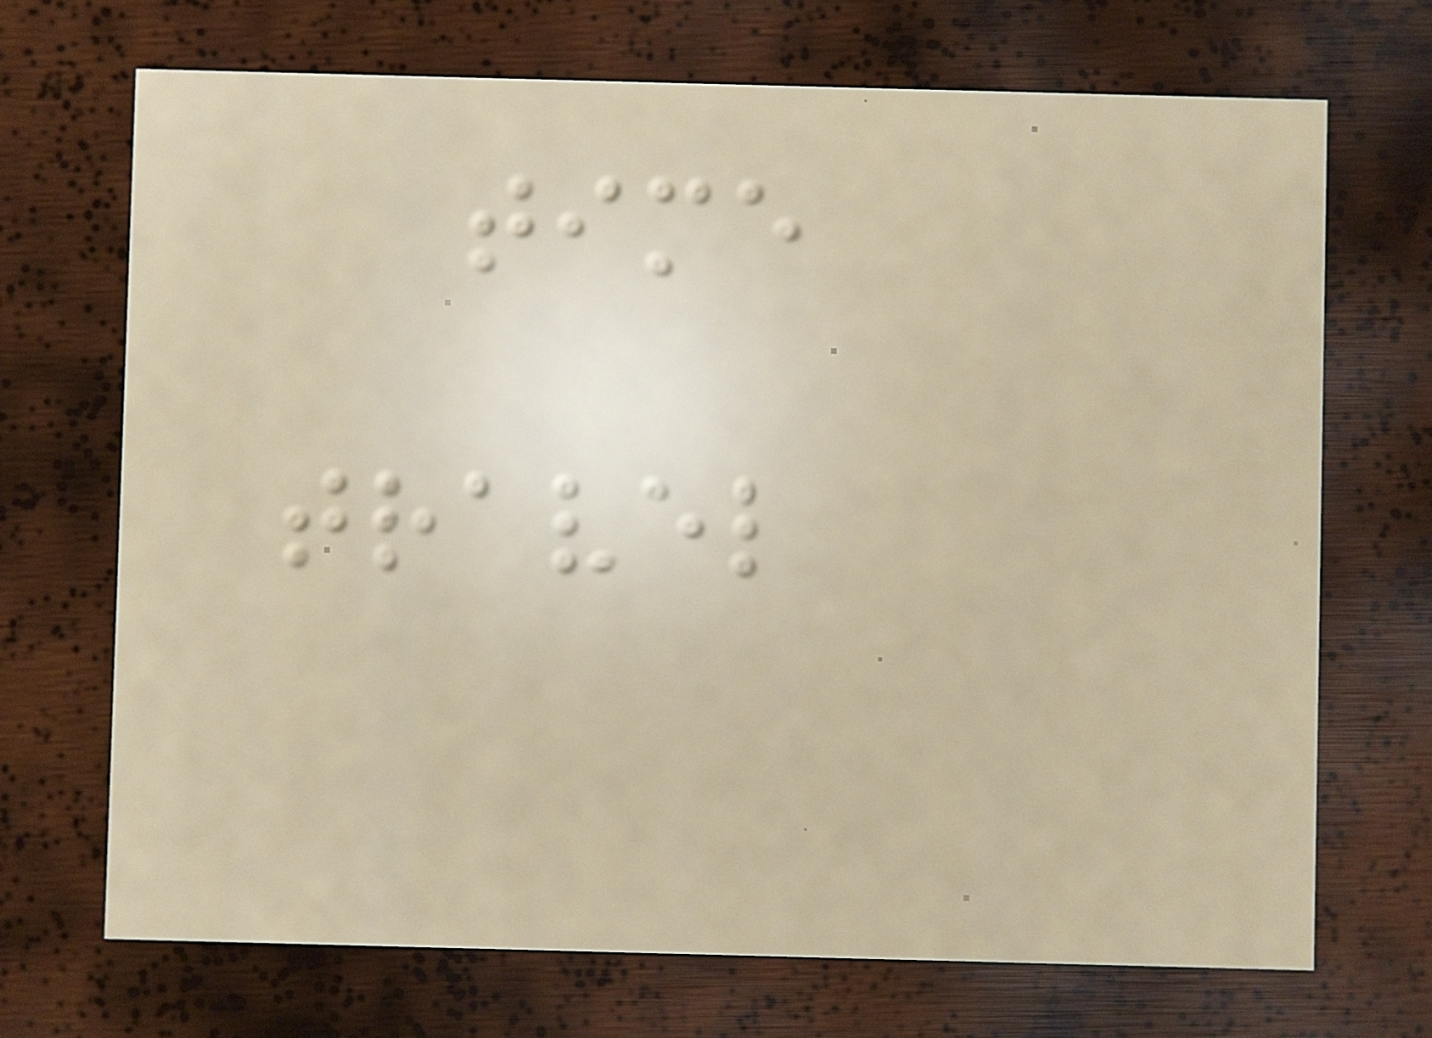time
travel
